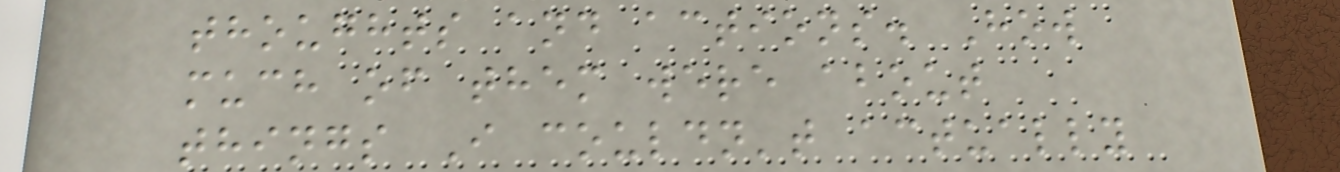thoughts and actions. How
much of them were about
things I couldn't actually
